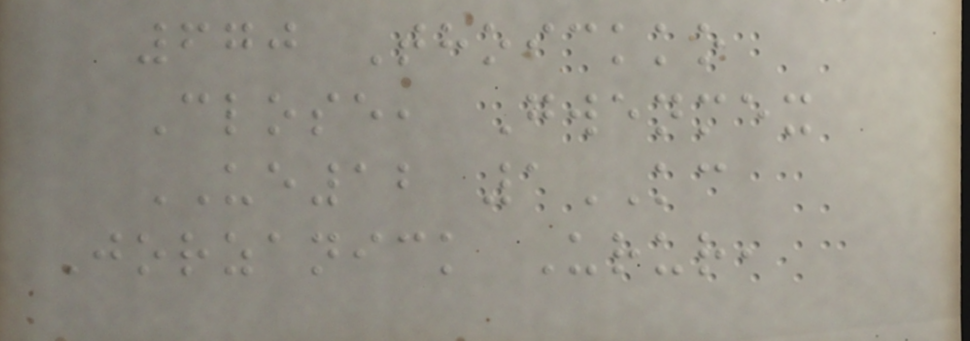670 Thoickko
Close, Gwenmex
UE12 1KC
Jorzanick Urur,
